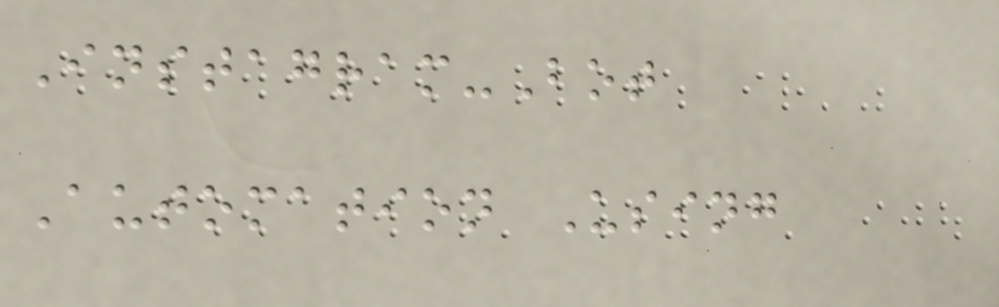Instagram-Bot
Automation Using
